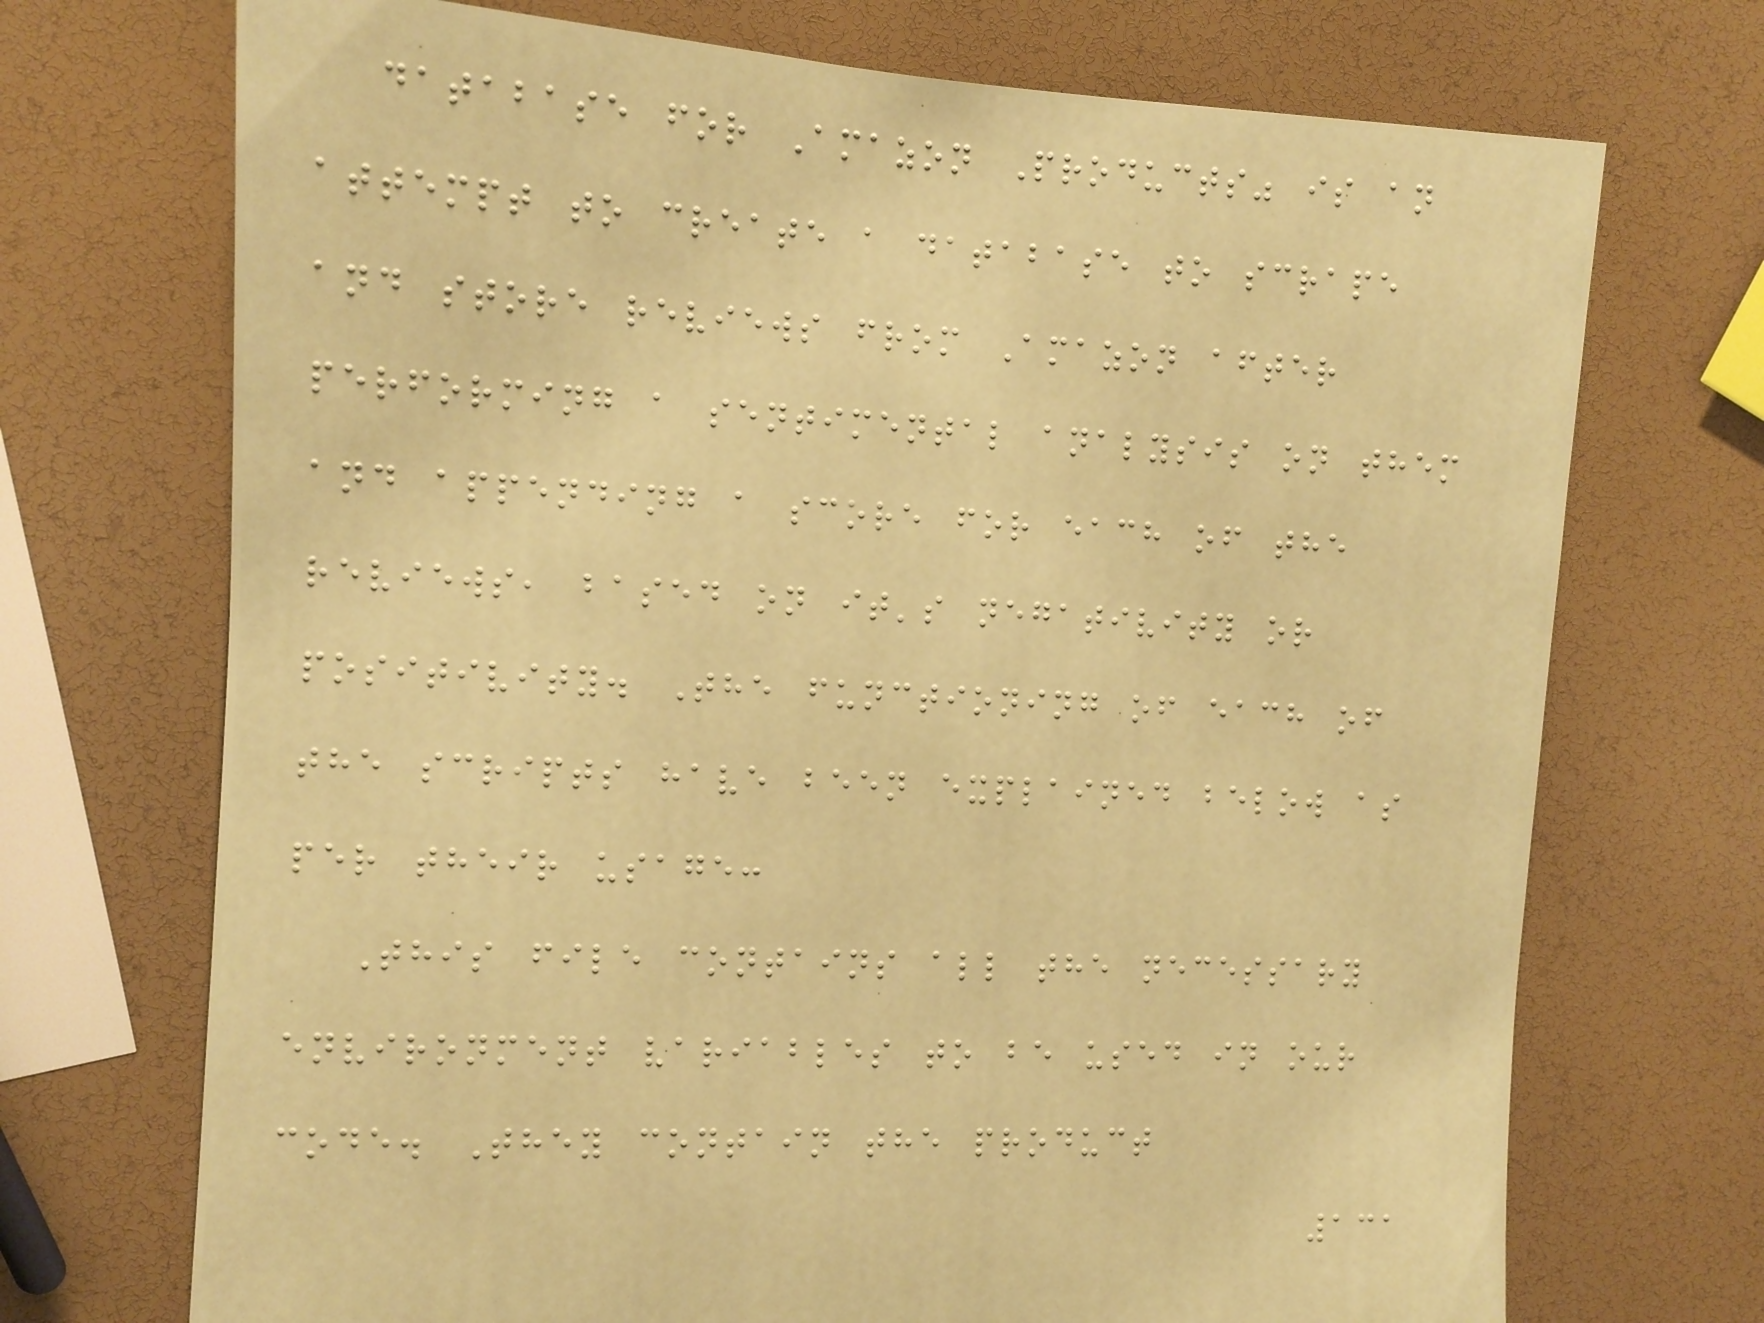database for Amazon Products" is an
attempt to create a database to scrape
and store reviews from Amazon after
performing a sentimental analysis on them
and appending a score for each of the
reviews, based on it's negativity or
positivity. The functioning of each of
the scripts have been explained below as
per their usage:
This file contains all the necessary
environment variables to be used in our
code. They contain the product
131
